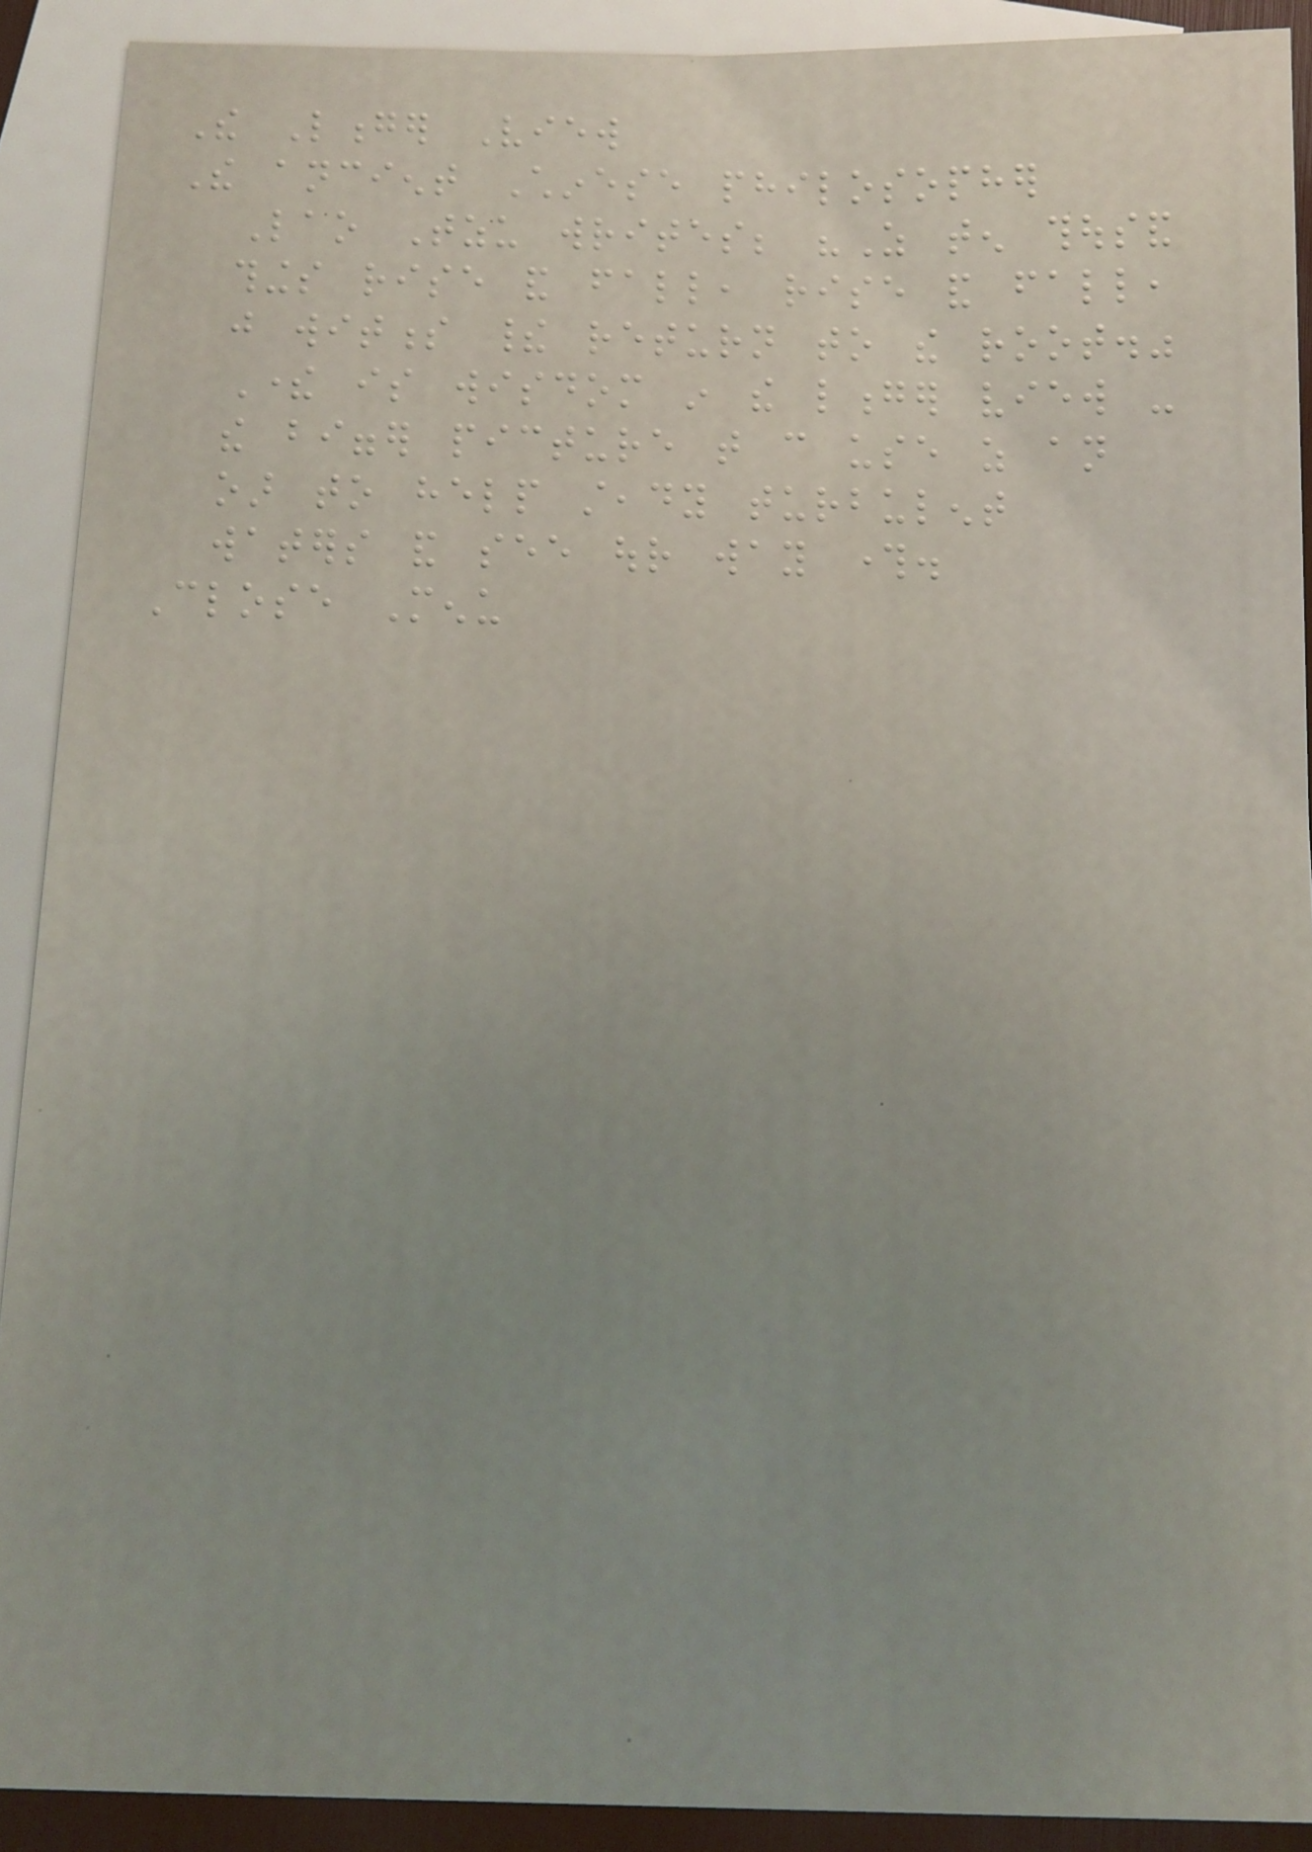The Longer View
The ancient Chinese philosopher
Lao Tzu writes; "As ten thousand
things rise and fall, rise and fall,
just witness their return to the root."
There is wisdom in the longer view -
the bigger picture that can use as an
oar to help steady turbulent
waters and see our way through.
Close Menu
